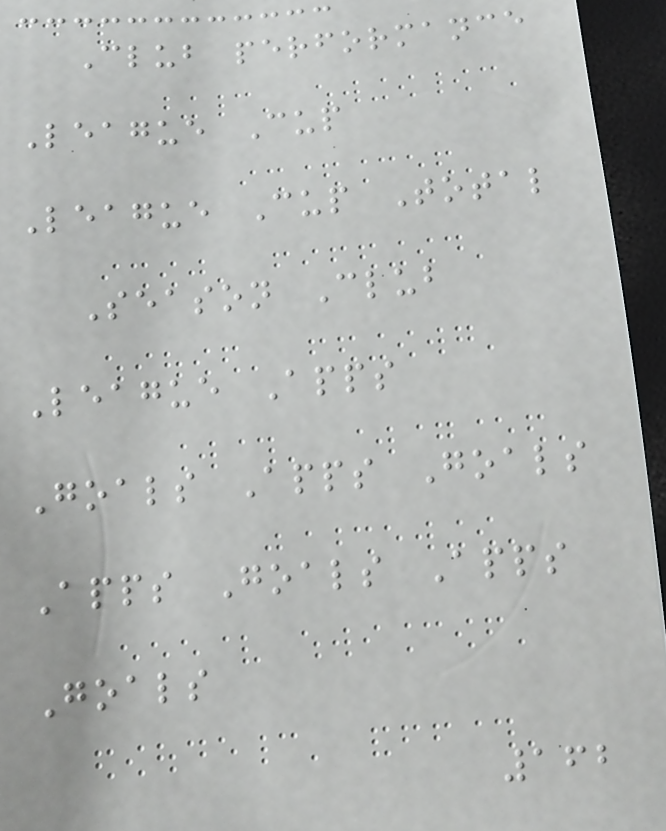Club performance
League Cup
League Cup Total
Season Club
League Apps
Goals Apps Goals
Apps Goals Apps
Goals
162
